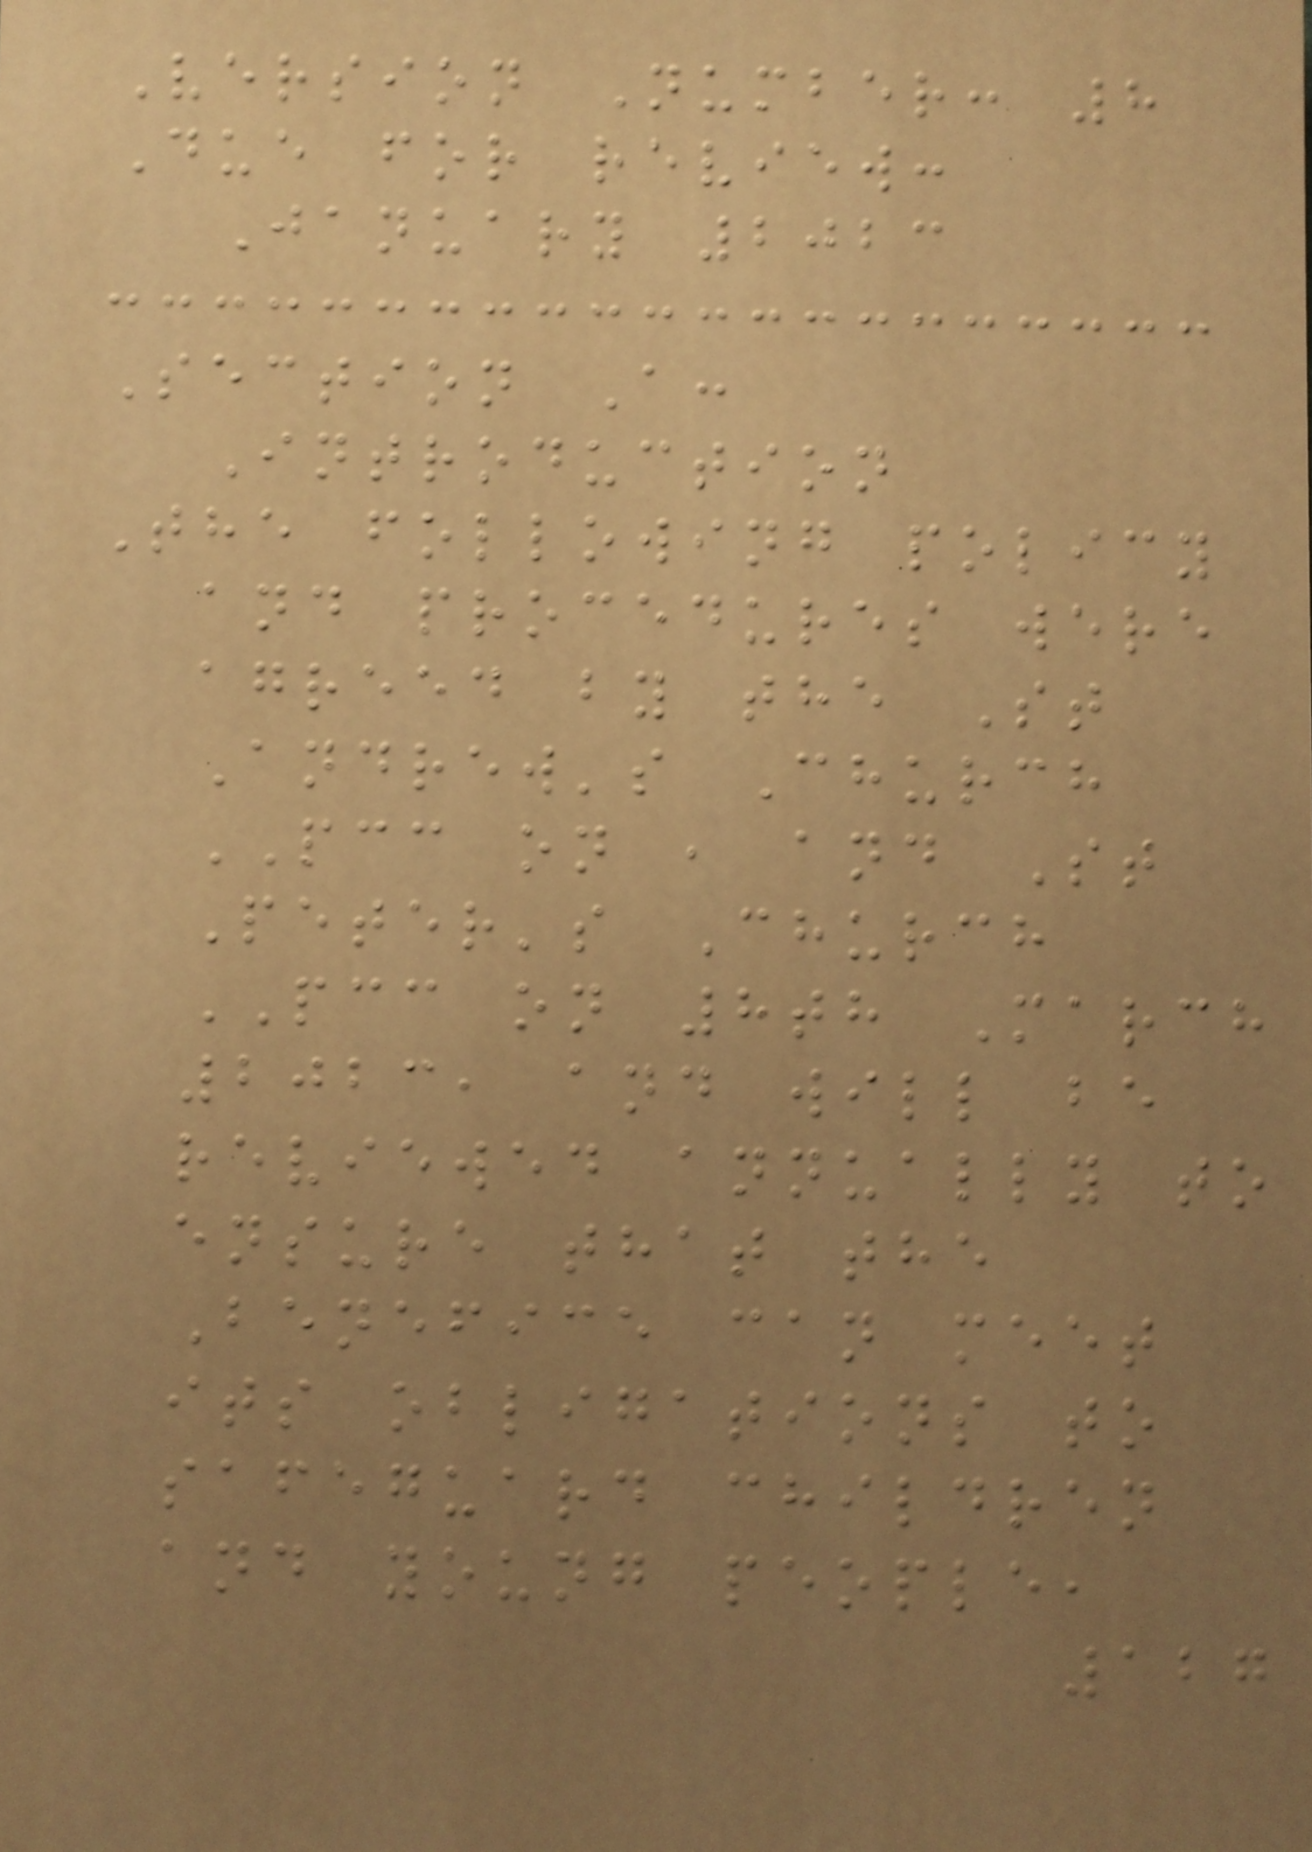Version Number: 8
Due for review:
January 2023
Section A:
Introduction
The following policy
and procedures were
agreed by the St
Andrew's Church
PCC on , and St
Peter's Church
PCC on 8th March
2023, and will be
reviewed annually to
ensure that the
Benefice can meet
its obligations to
safeguard children
and young people,
127
